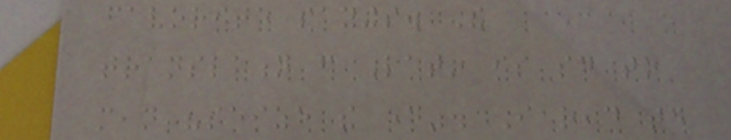favorite sayings. The
translation from Latin is said to
mean "seize the day". I read today
